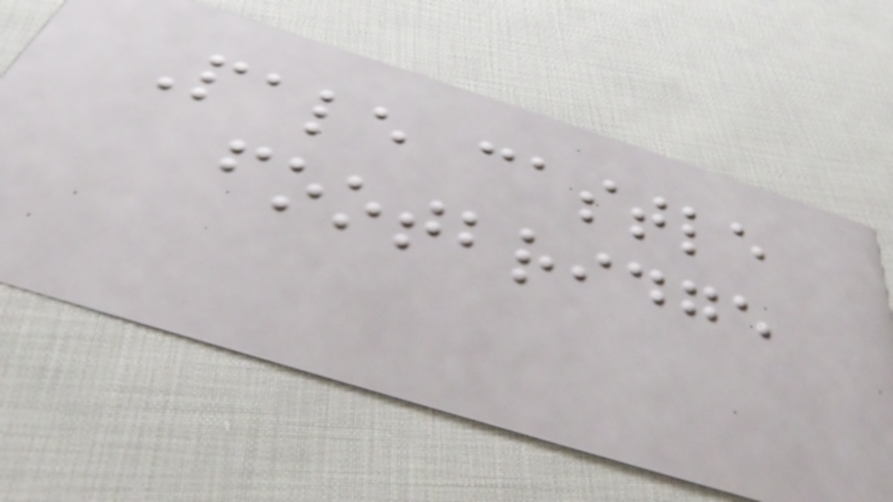Pale castle
footbridge
